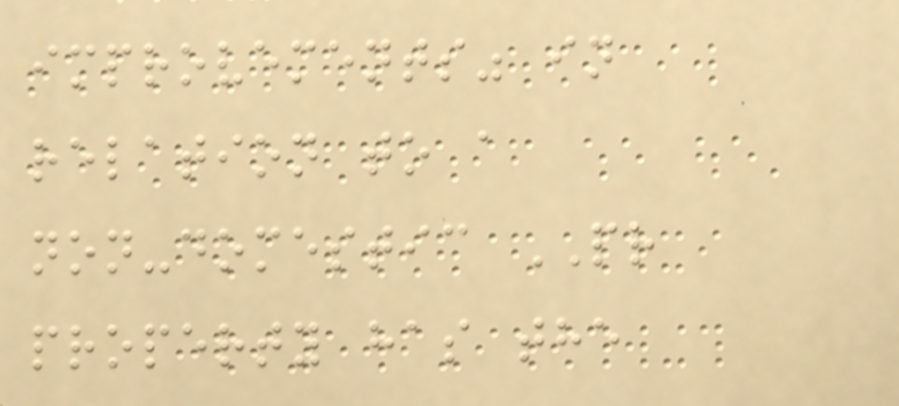improvements" in
relation to a
non-domestic PR
property has the
